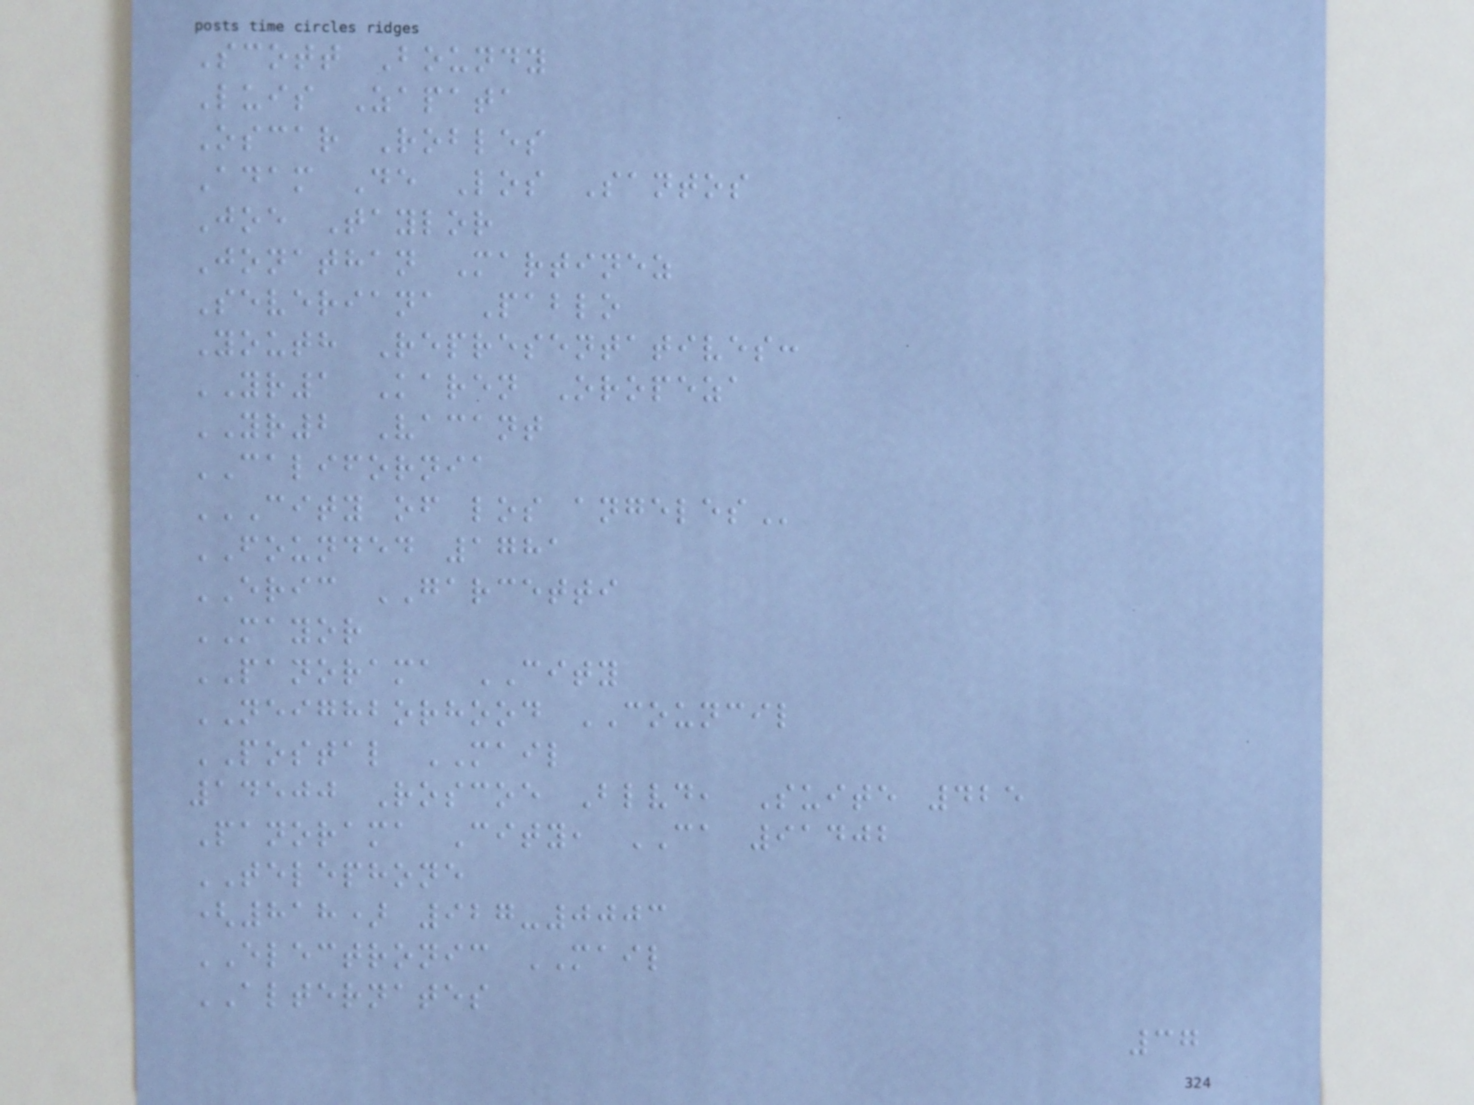Scott Boundy
Luis Zapata
Oscar Robles
Adam De Los Santos
Joe Taylor
Jonathan Martinez
Severiana Pablo
Youth Representatives:
YR1 Karen Oropeza
YR2 Vacant
CALIFORNIA
CITY OF LOS ANGELES
FOUNDED 1781
ERIC GARCETTI
MAYOR
PANORAMA CITY
NEIGHBORHOOD COUNCIL
POSTAL MAIL
14500 Roscoe Blvd, Suite 425
Panorama City, CA 91402
TELEPHONE
(818) 927-0003
ELECTRONIC MAIL
ALTERNATES
37
